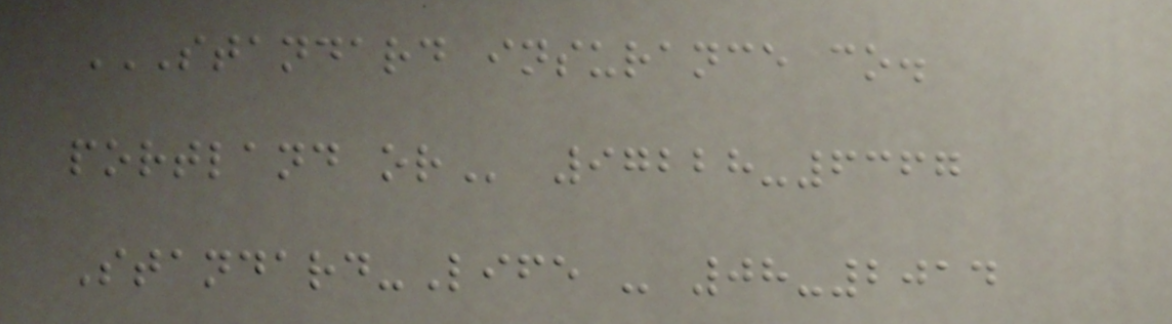STANDARD INSURANCE CO.
PORTLAND OR 97228-6367
Standard-Life - 08-2014
